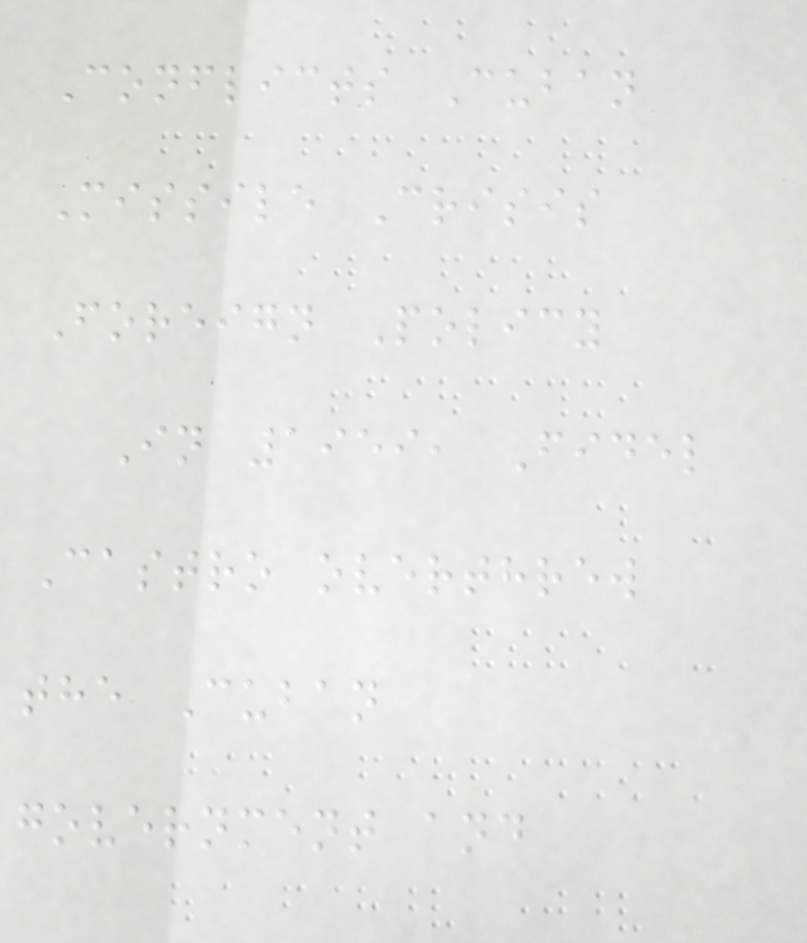Conflicts Cuban
Missile Crisis
Foreign Policy
In 1959, Fidel
Castro overthrew
the Cuban
government and
